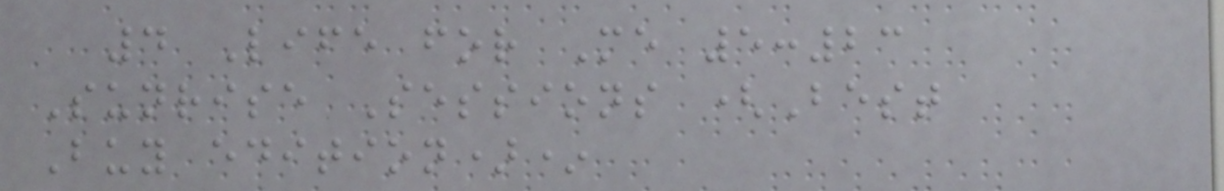4 Life for Me 5:23
Sunrise Sessions (Best
Buy edition)*
